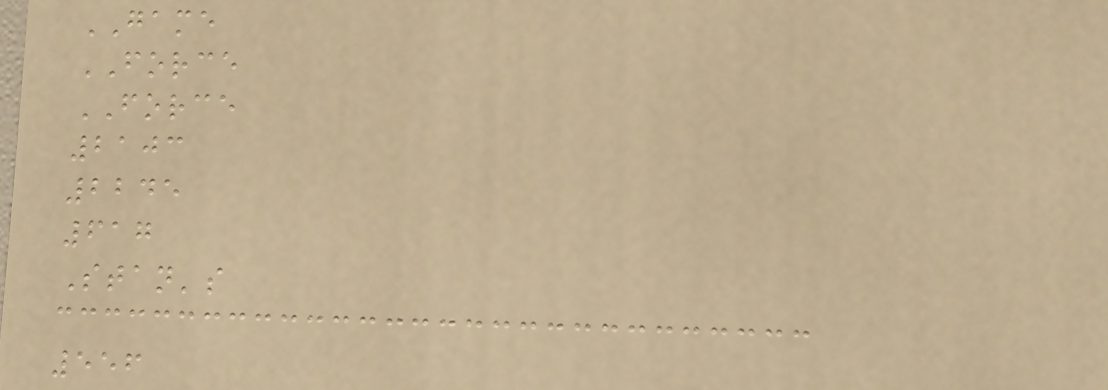GAME
FORCE
FORCE
2103
2245
617
Stan's
556
